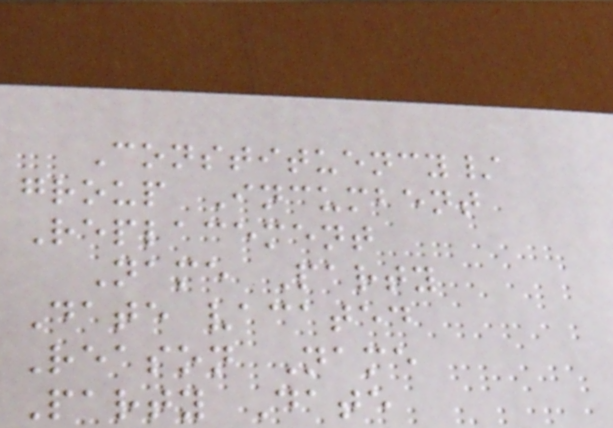Constituency/
group Incumbent
Replacement
Name Party
Date vacated
Reason Name
Party Date
